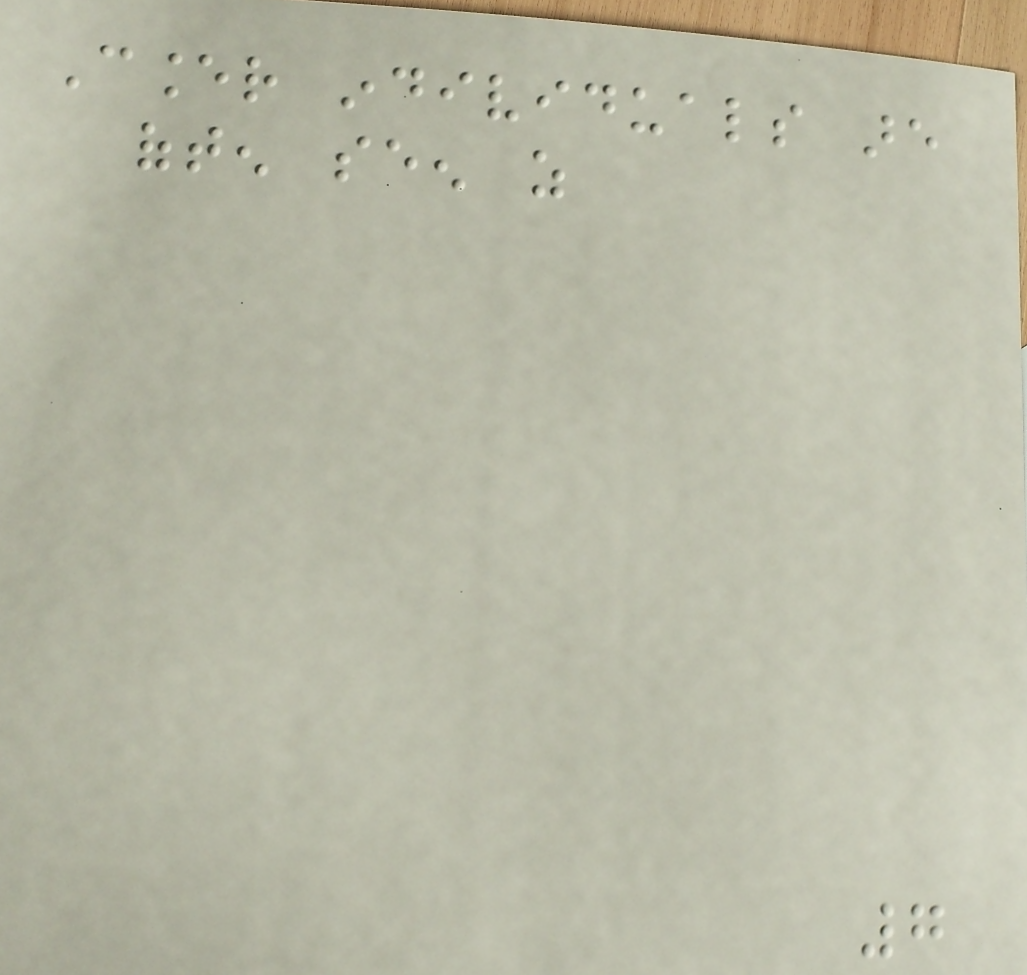Cancer individuals are
often seen as
7
